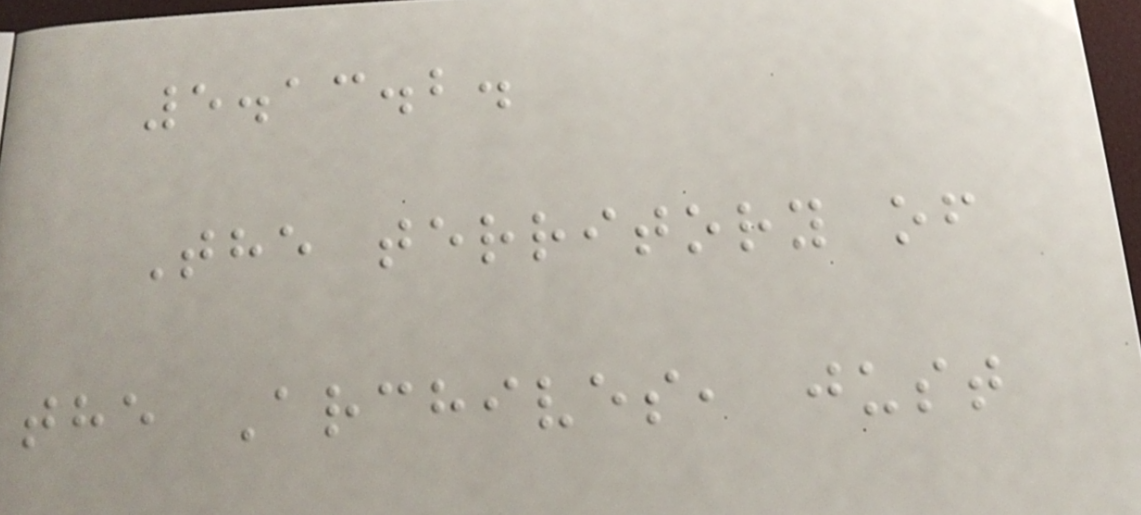5.13.2.
The territory of
the Archives, just
